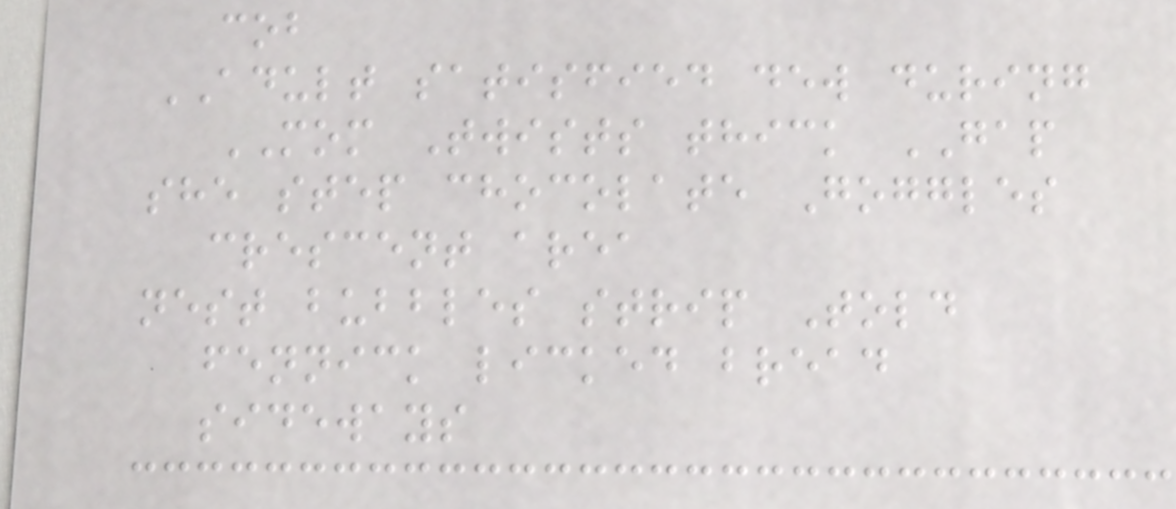cob
ADULT satisfied dew during
MOM Twists thick GAP
she step chocolate Goggles
crescent area
nest bubbles strip Told
fennick licked bread
sideways
